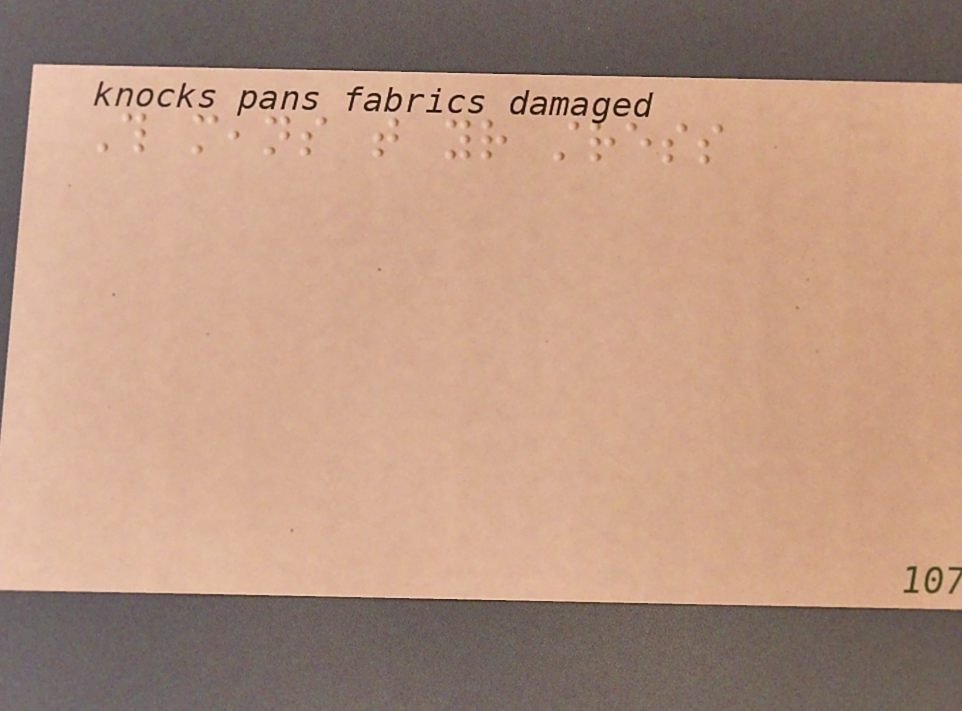This means that your stress
